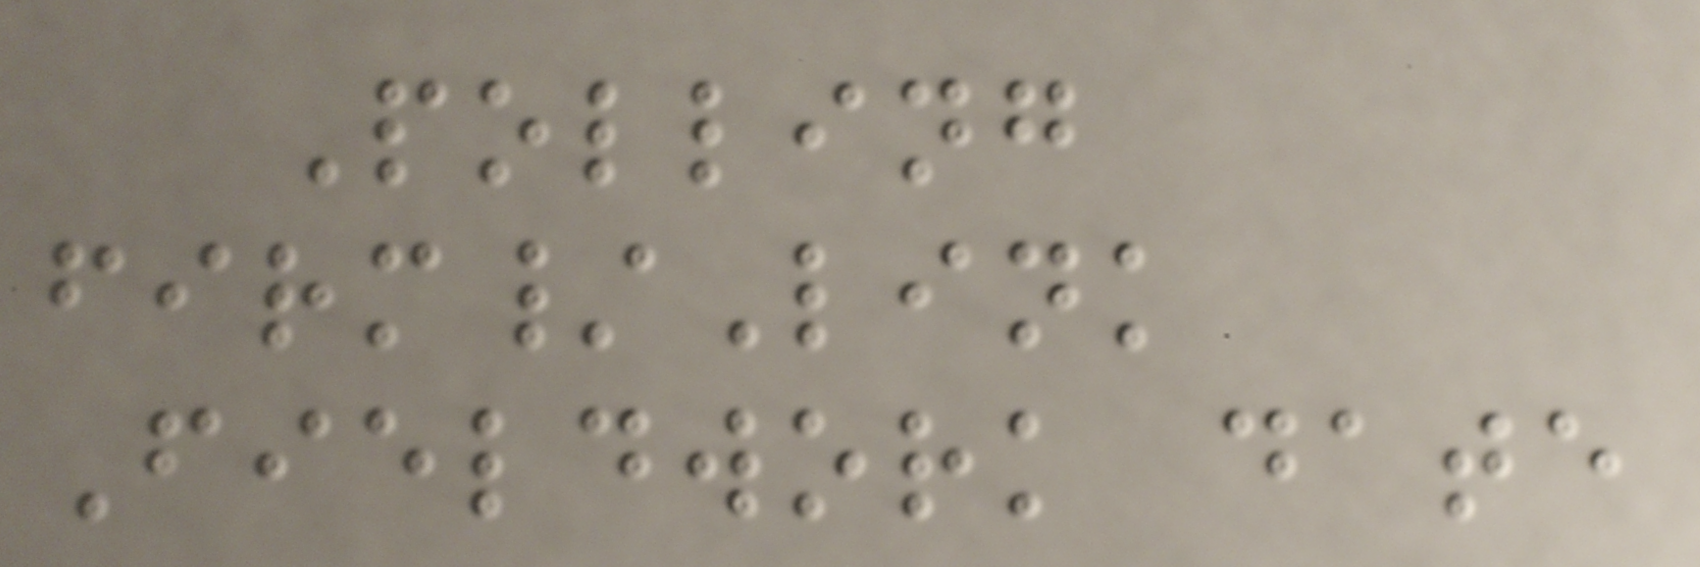Polling
firm/Link
Fieldwork date
